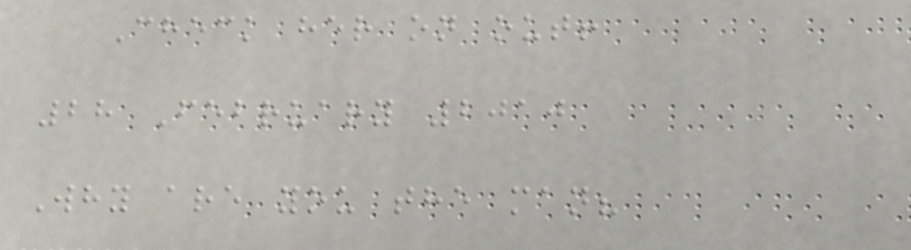Check her on out!
28 February 2010
Why are you the man?
